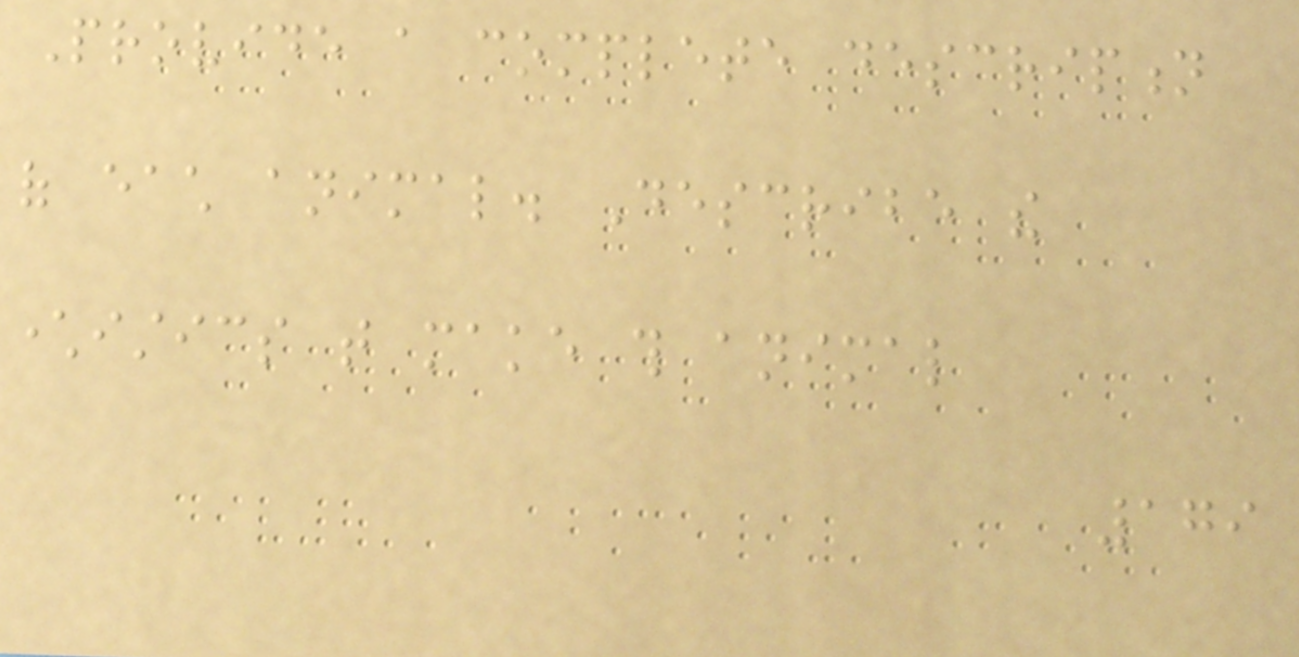Provide a complete description
of each animal. Describe the
characteristics that make this animal
179
